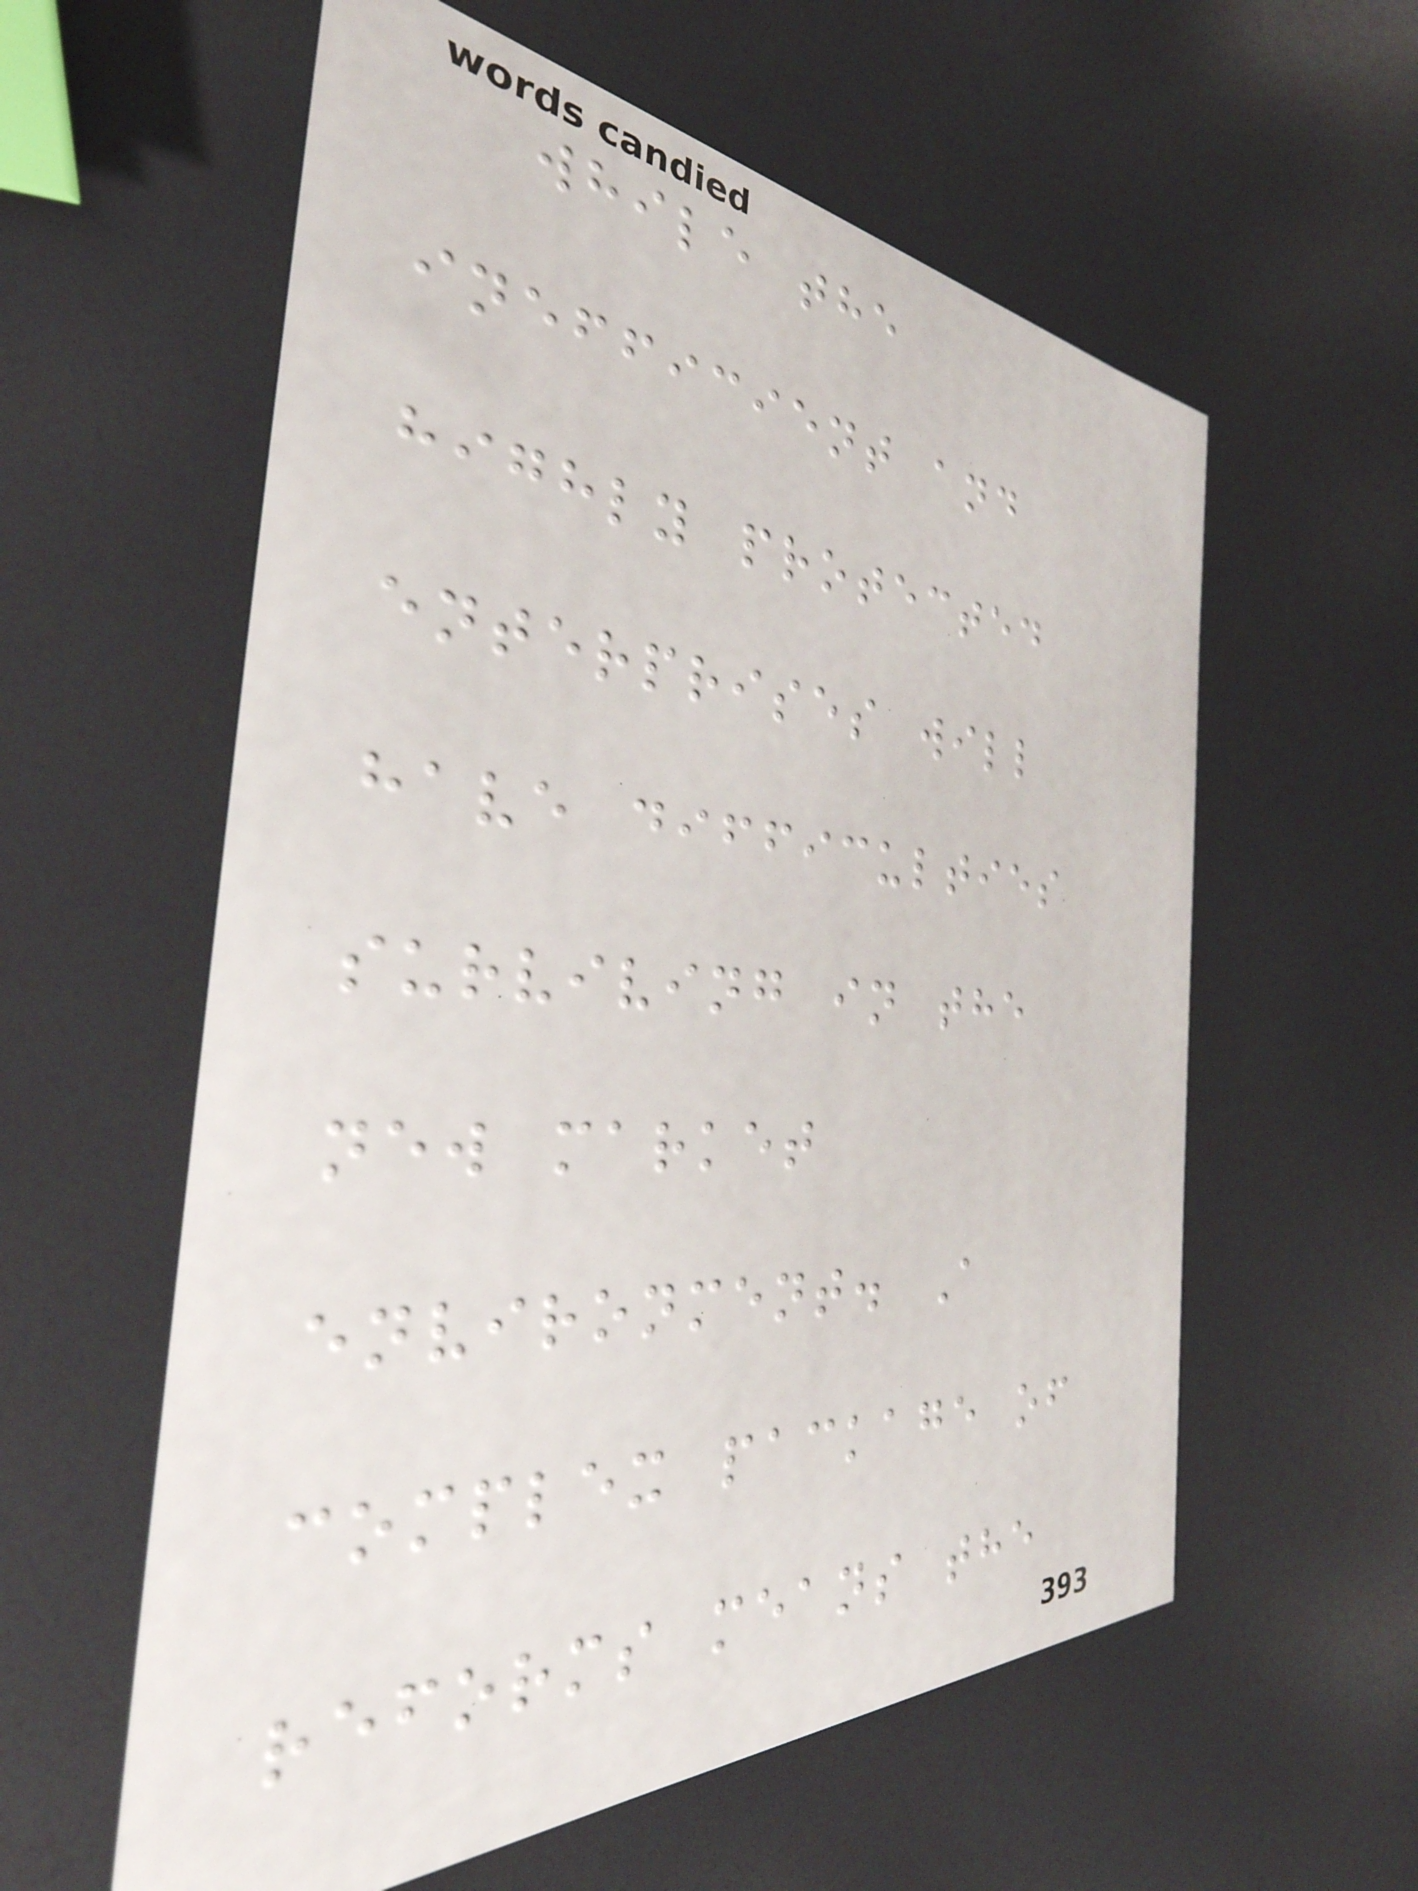while the
inefficient and
highly protected
enterprises will
have difficulties
surviving in the
new market
environment. A
complex package of
reforms means the
